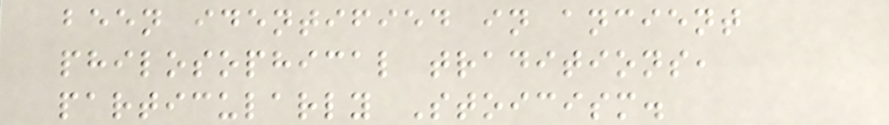been identified in ancient
philosophical traditions,
particularly Stoicism.
